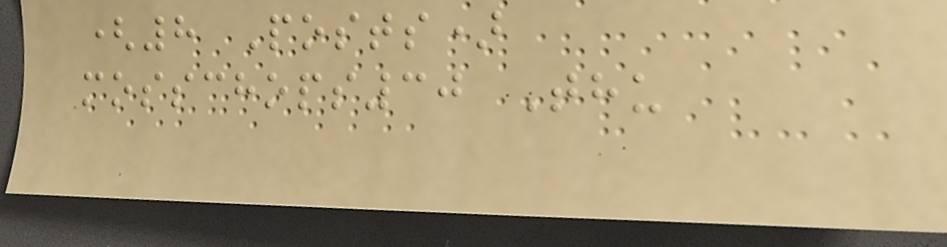(8 Posts)
mosschops30 Thu
